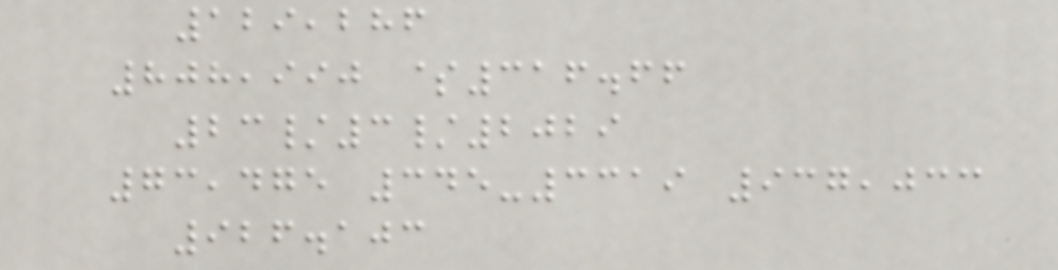129,286
808,990 $316.66
23/3/2029
73,475 345-3319 937,033
926.103
